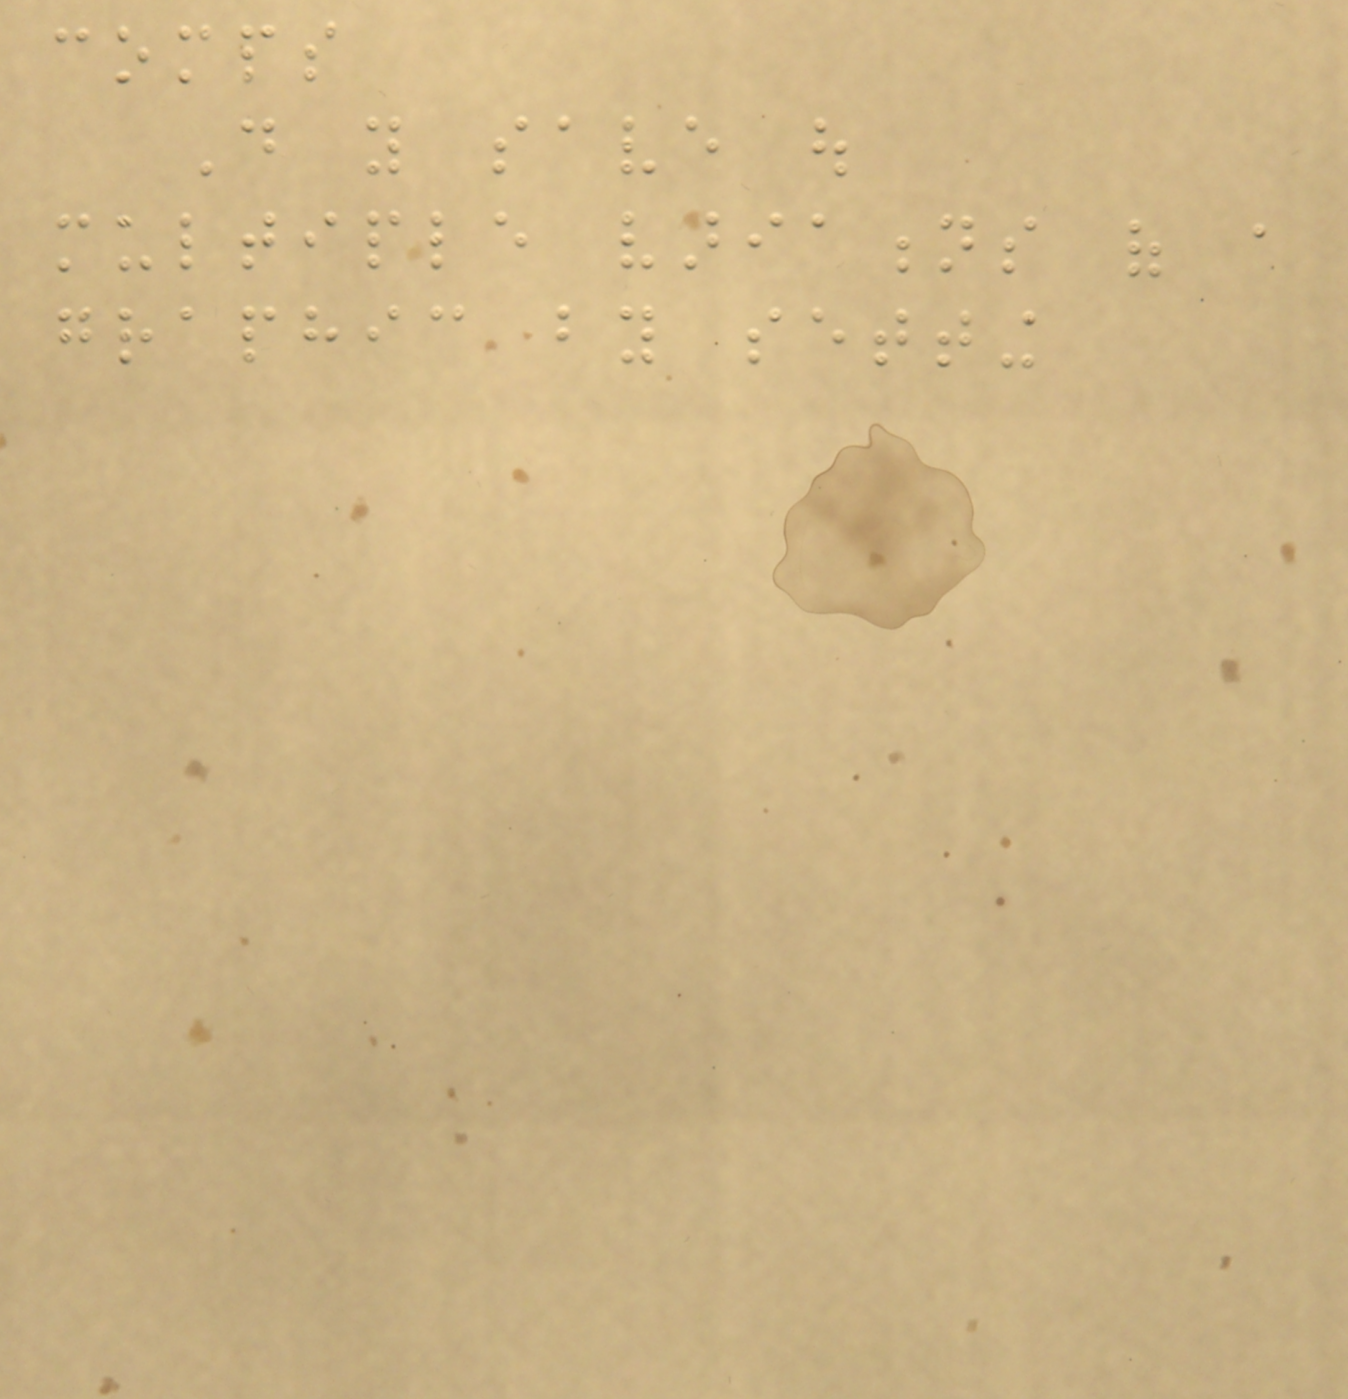comps
Do you save out
multiple variations of a
graphic by setting
